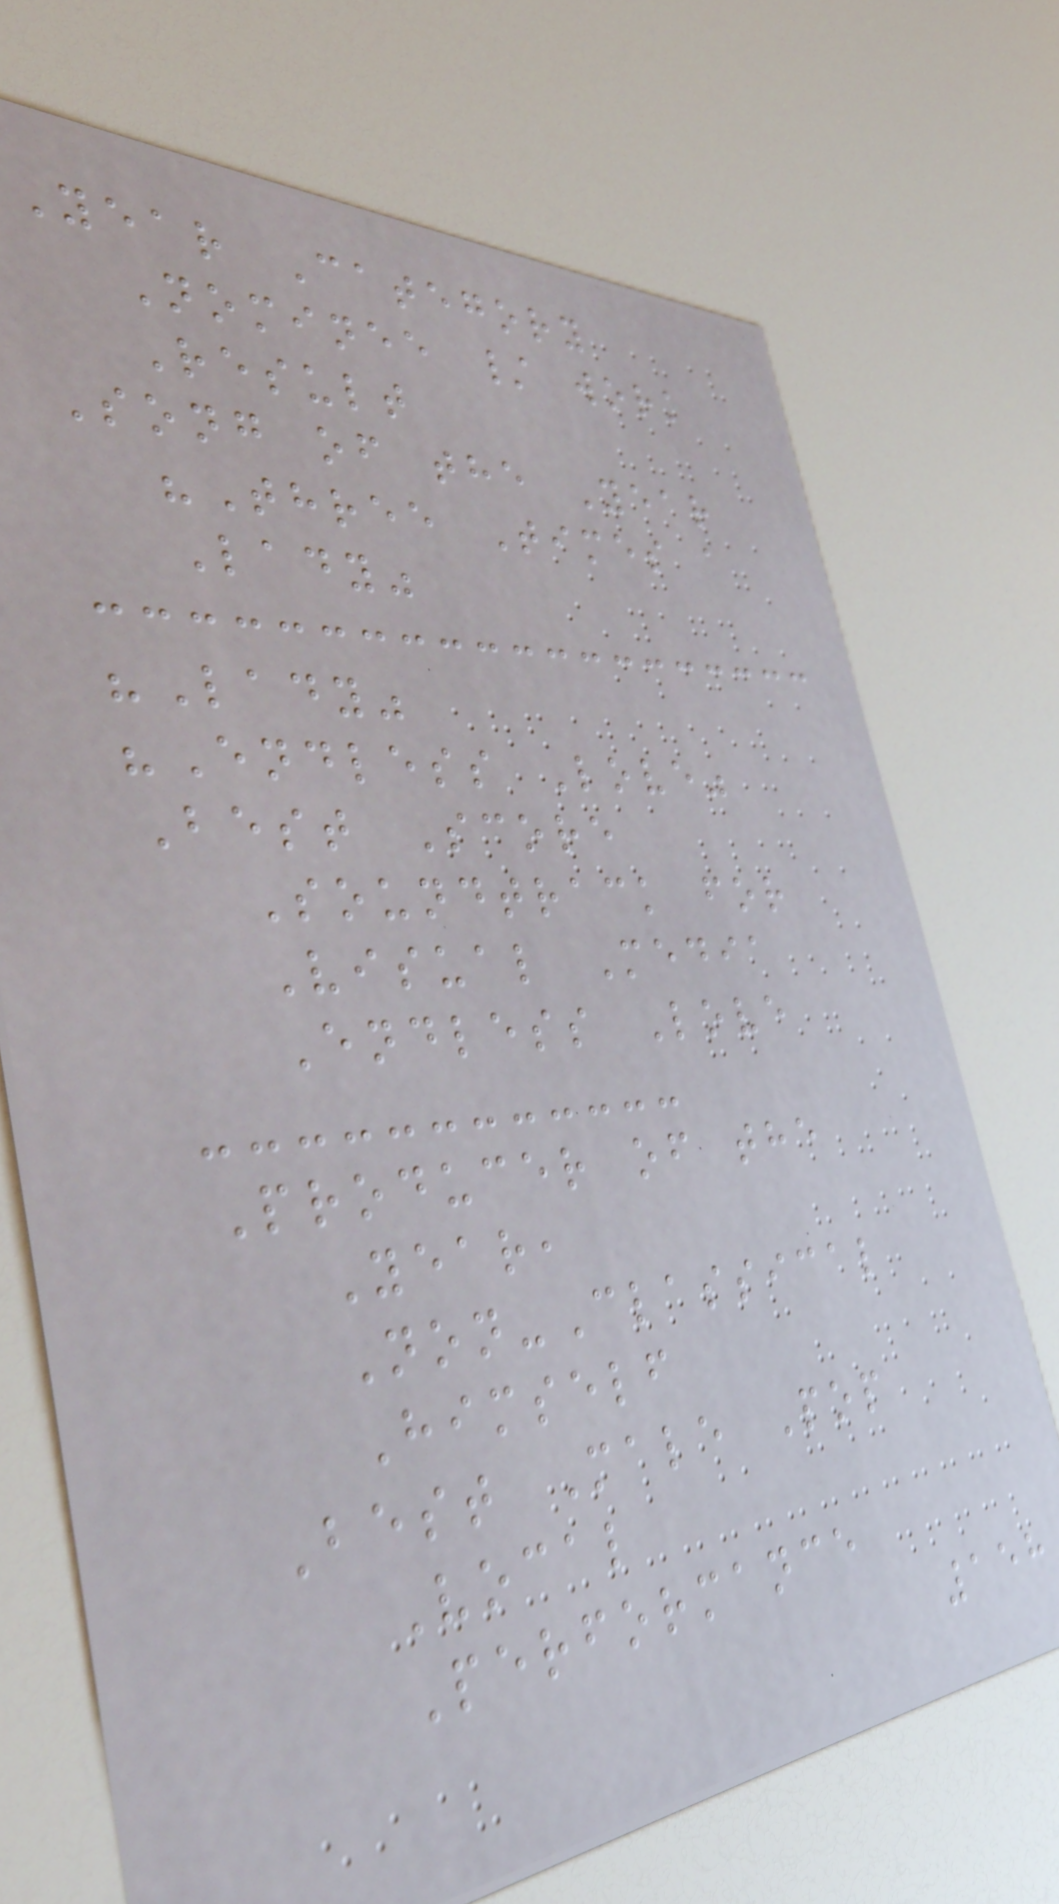Year Category
Nominee / work
Result
Song of the Year
"Three Times a
Lady"
"Lady"
"Endless Love"
Best Score
Soundtrack for
Visual Media
Endless Love
Producer of the
Year,
Non-Classical
Himself
Best Male Pop
Vocal
Performance
158
